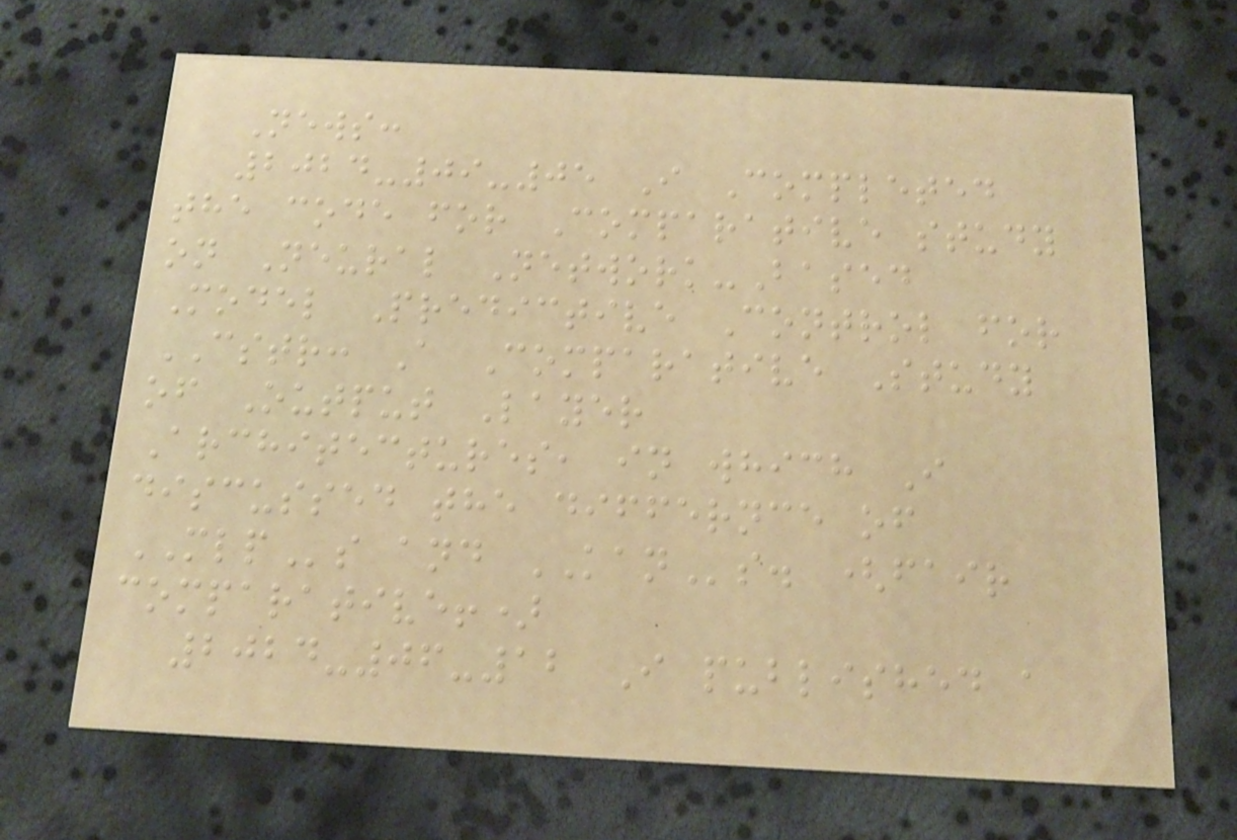News:
2024-09-05 I Completed
the code for Comparative study
on Neural Network-Based
Model Predictive Control for
CSTR: A Comparative Study
of Output Layer
Architectures, in which I
discussed the differnce of
MLPs and KANs. (fair
comparative!)
2024-06-12 I published a
